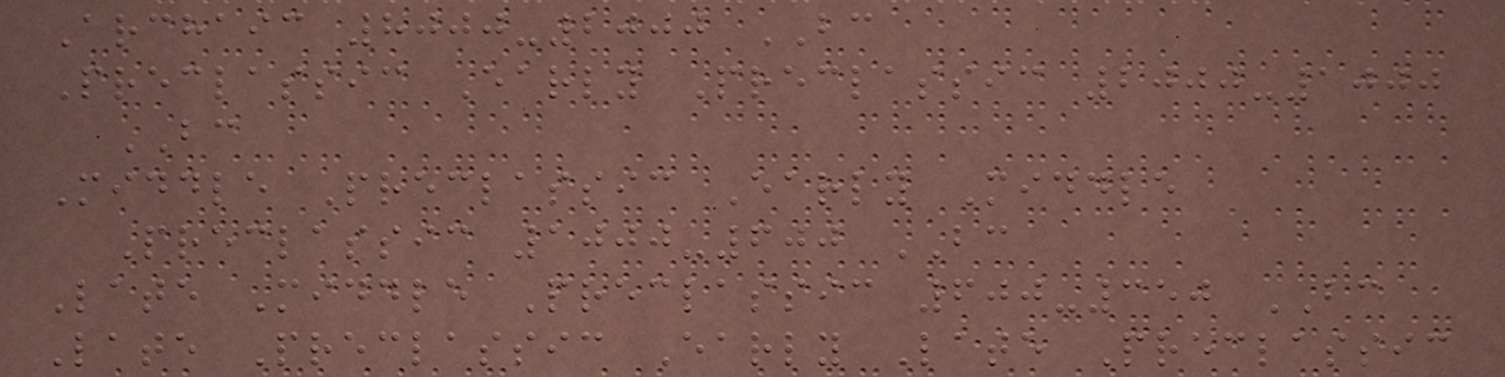Archaic 8000-2000 BC
Preclassic Early Preclassic 2000-1000
BC
Middle Preclassic Early Middle
Preclassic 1000-600 BC
Late Middle Preclassic 600-350 BC
Late Preclassic Early Late Preclassic
